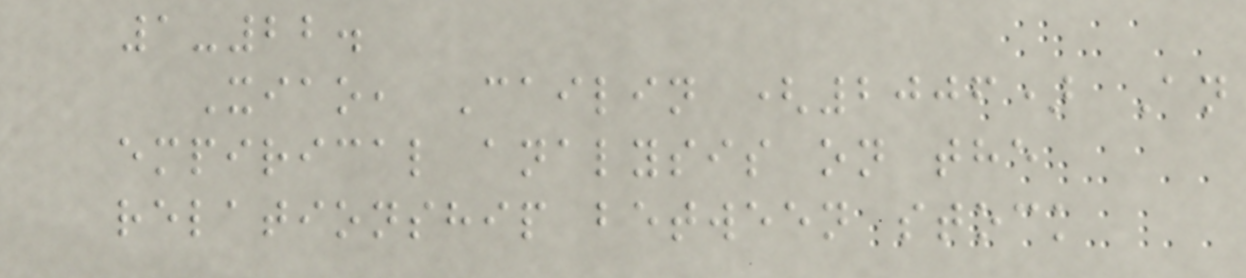1-22.
Xiao, Cailin (2006) An
empirical analysis on the
relationship between stock
